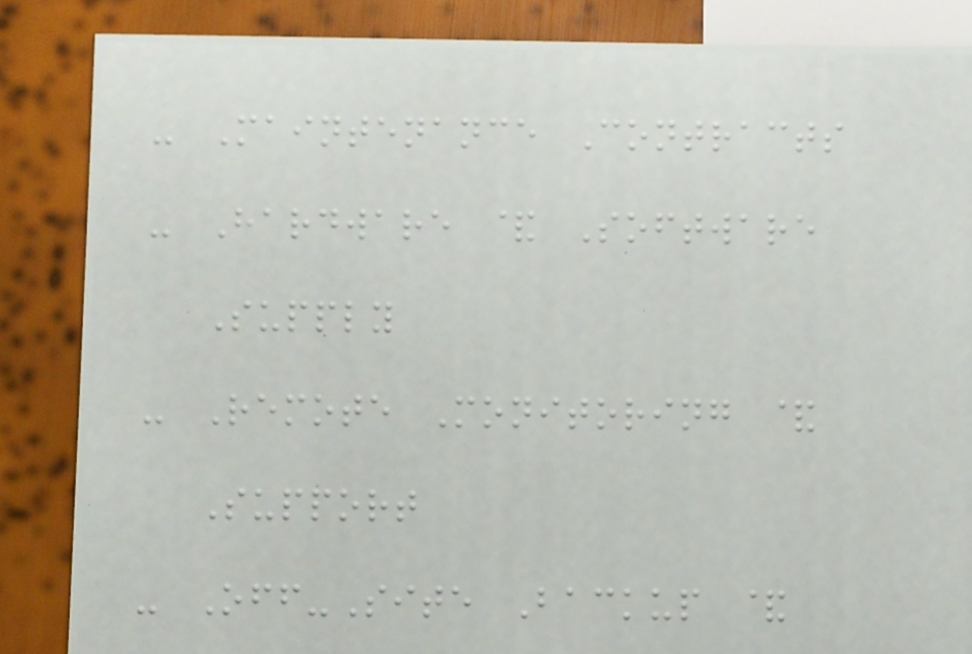- Maintenance Contracts
- Hardware & Software
Supply
- Remote Monitoring &
Support
- Off-Site Backup &
